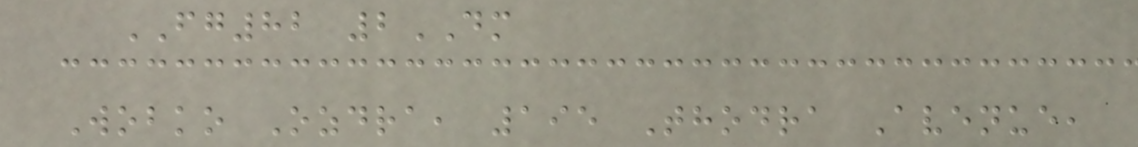FG82 2DM
Wobko Ozdra, 195 Thodra Avenue,
